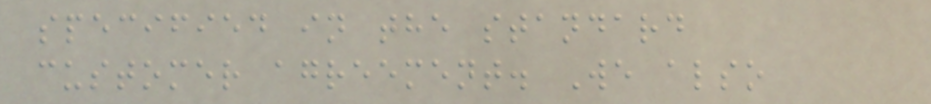specified in the standard
customer agreement. We also
